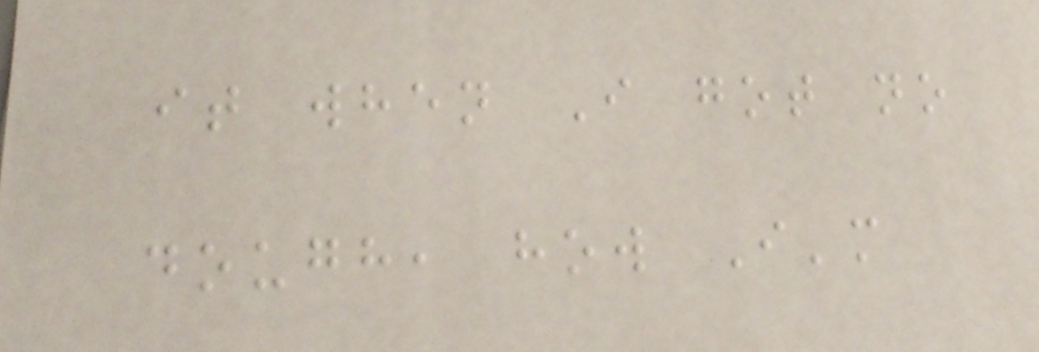it when I got no
dough, how I'm
